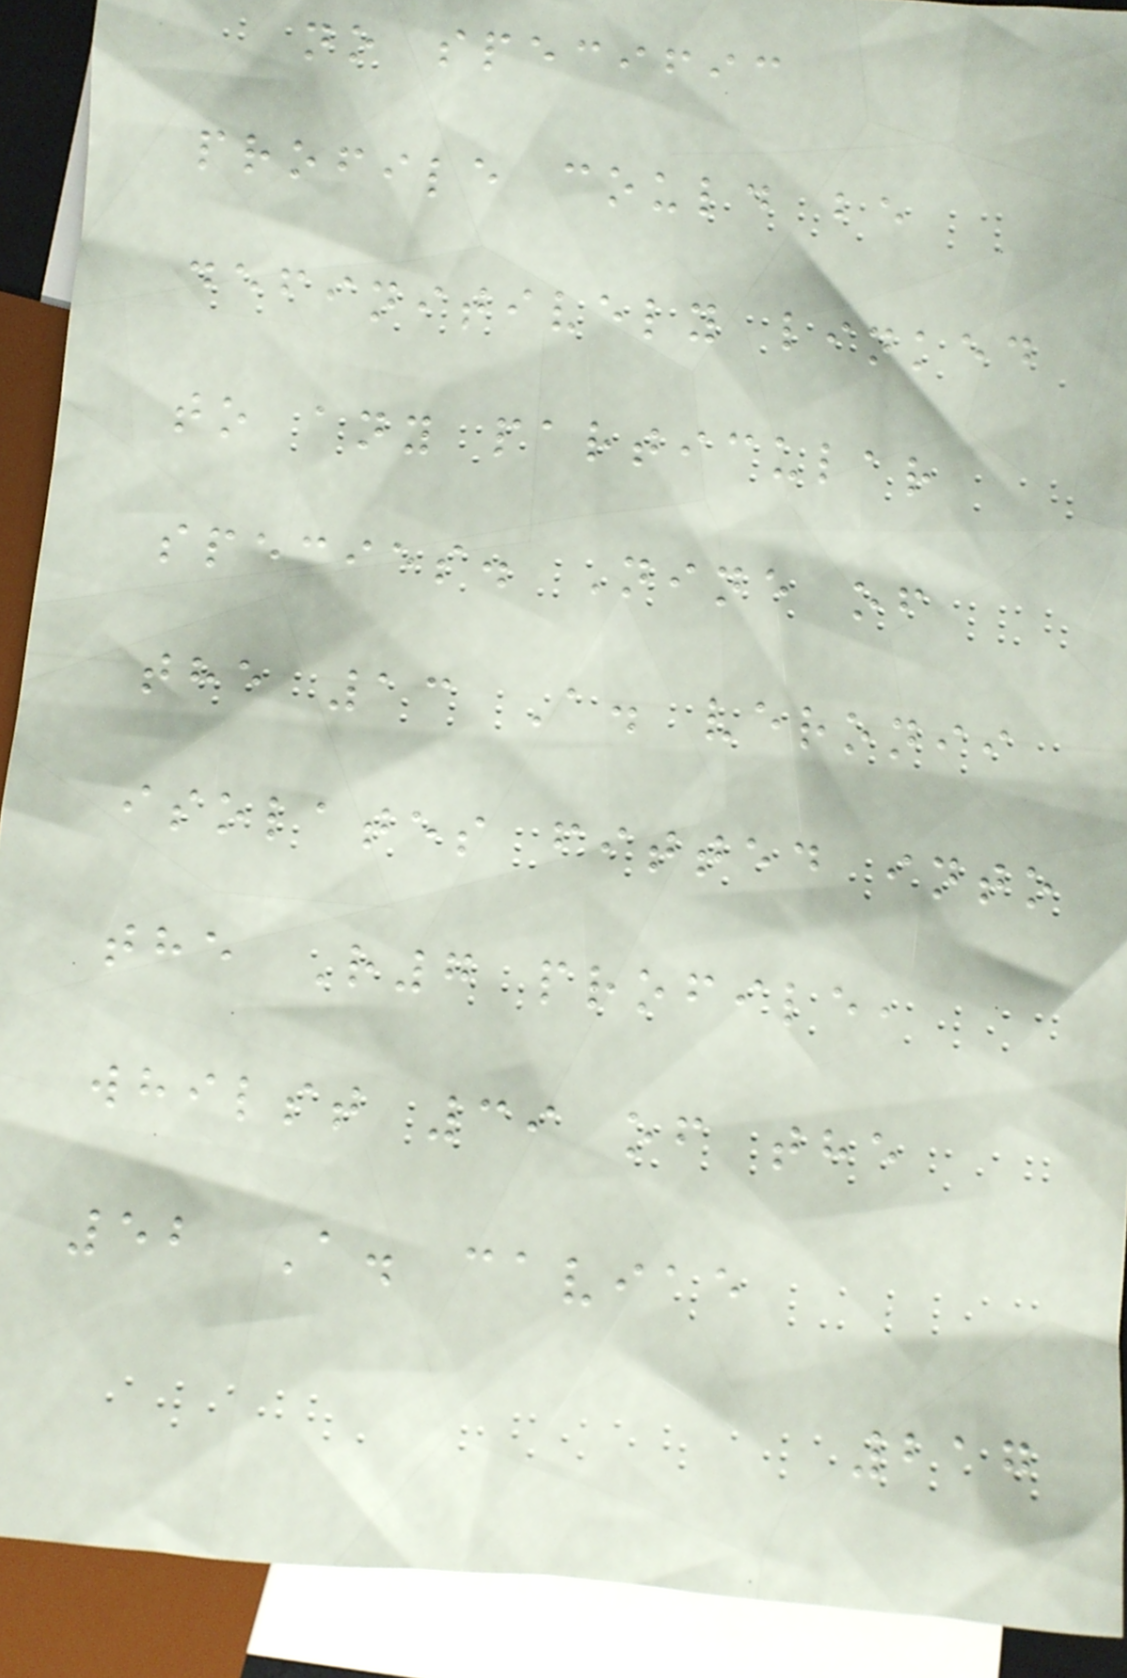no specific
profile could be
definitively linked
to any particular
species. Nine of
the 13 A. veronii
isolates fitted into
the R7 profile,
whilst 39 of the
52 A. caviae
217
